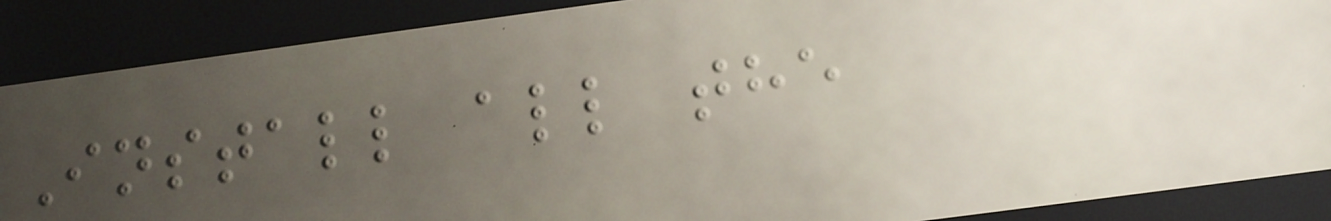Install all the
